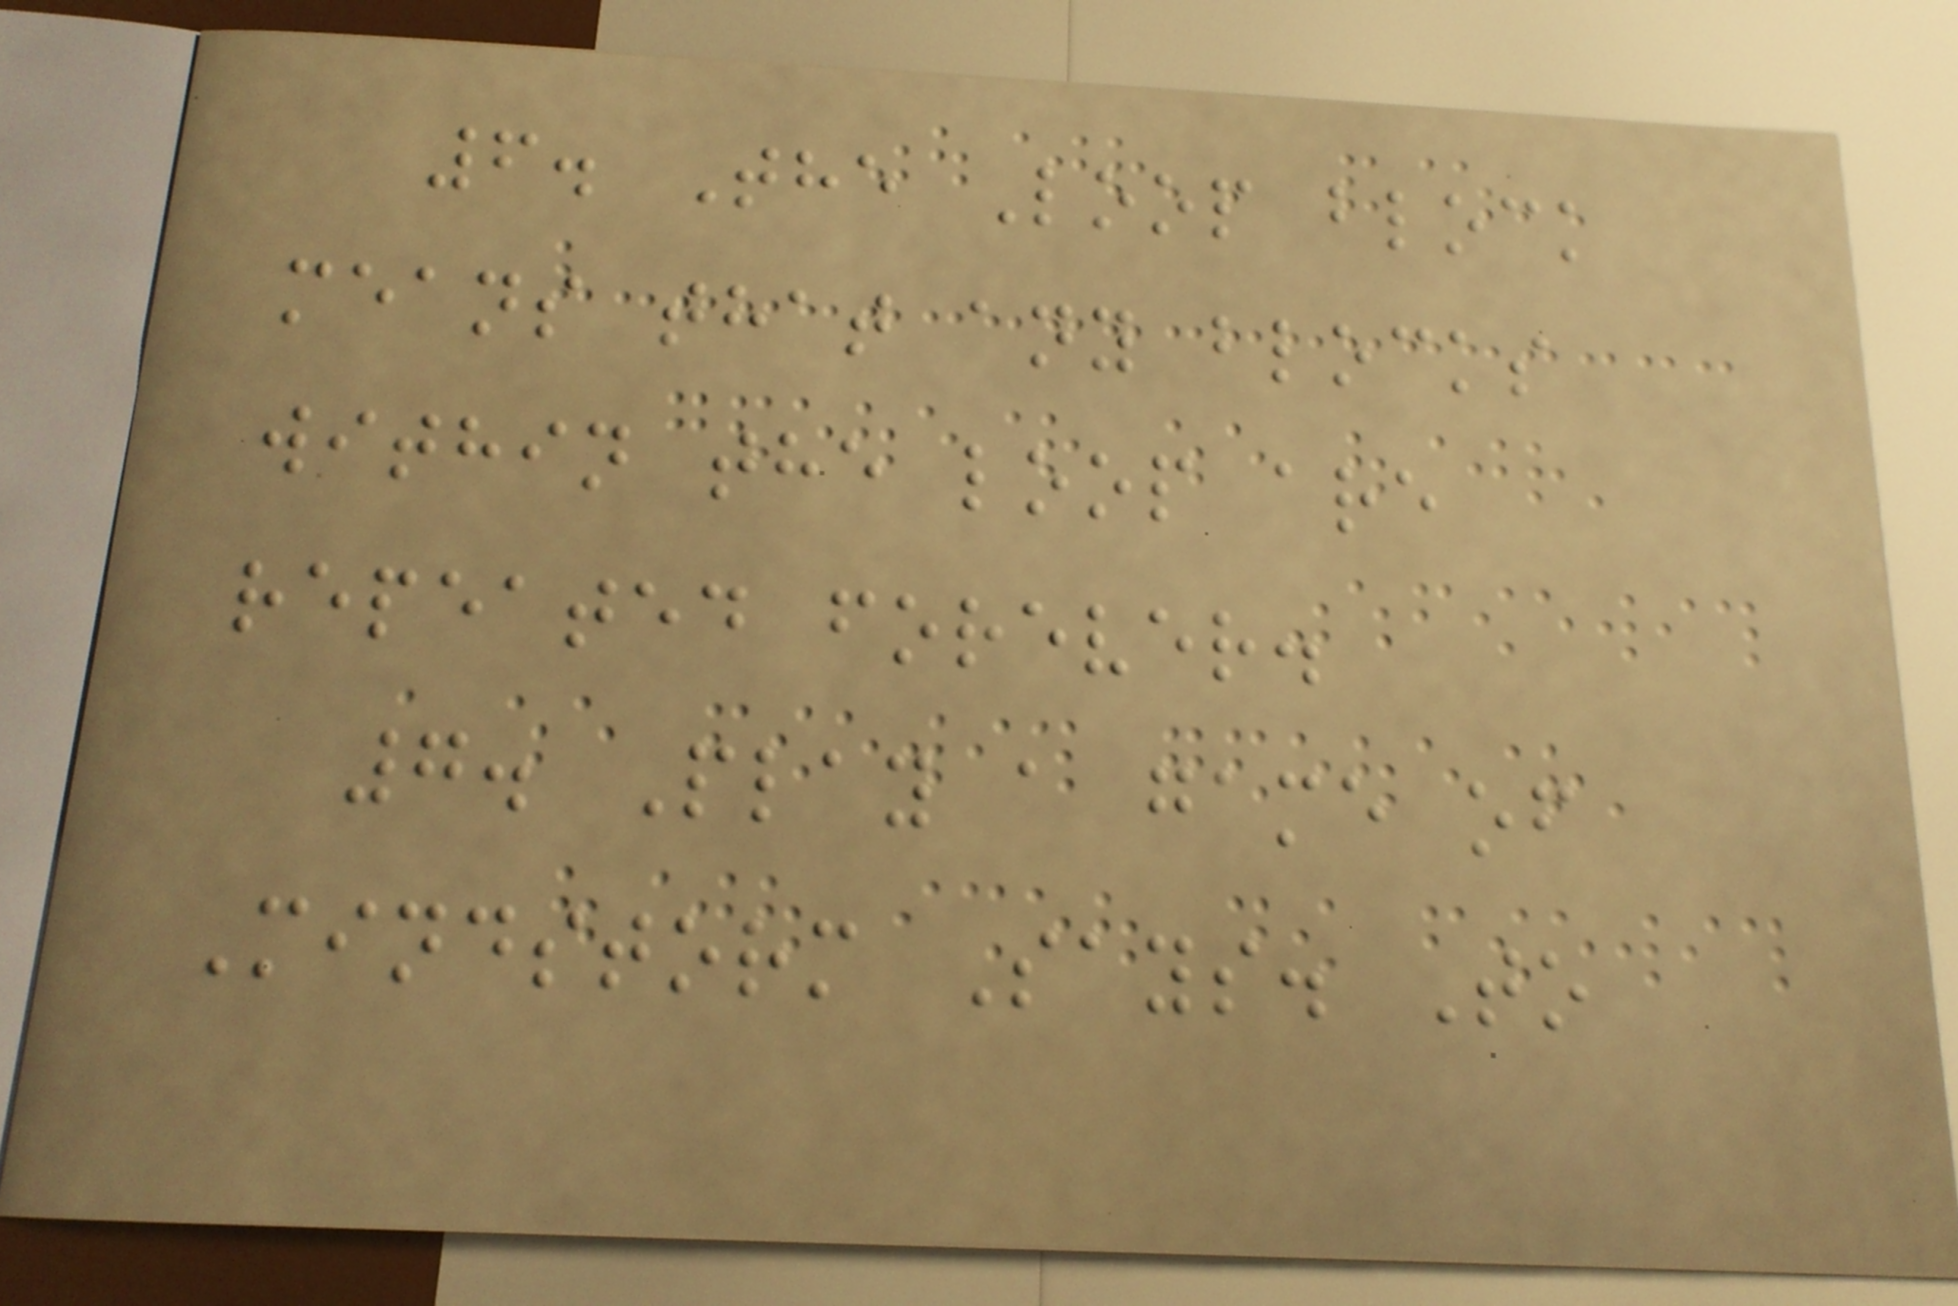6. The Loop block
means that any blocks
within the loop are
repeated forever.
7. Play a game of
Mindstorm Says. To
